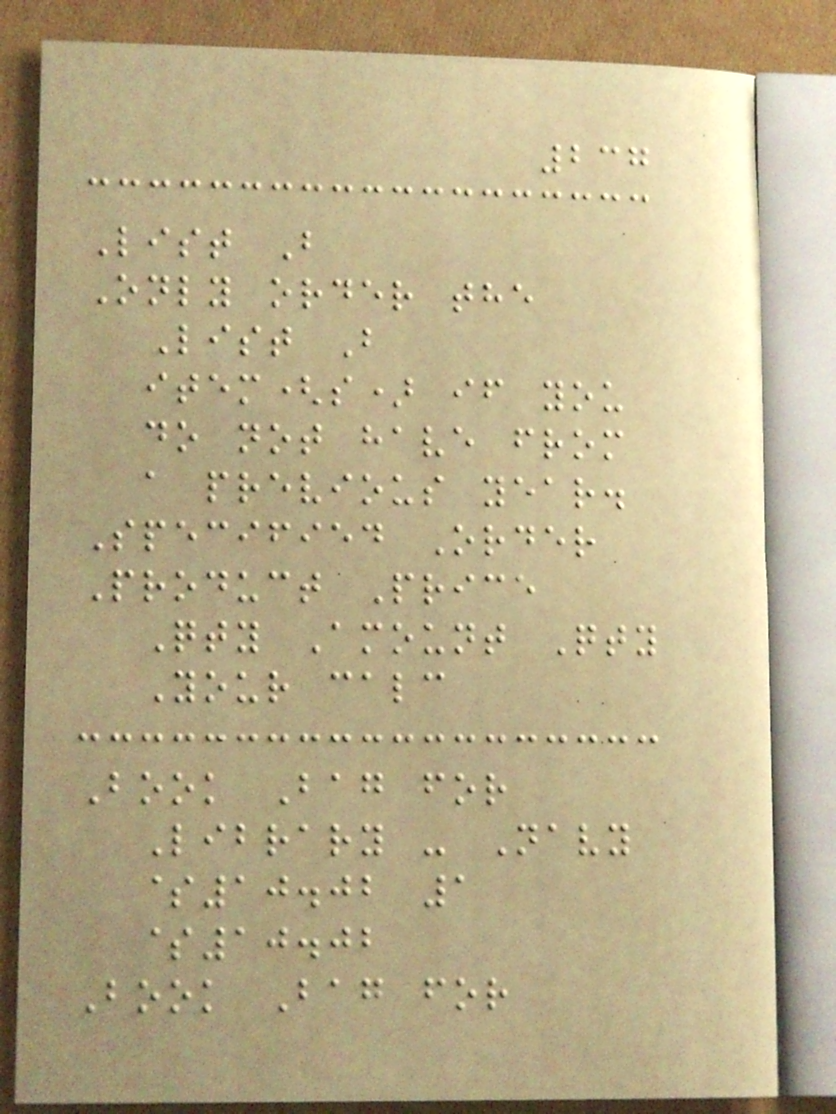237
List B
Only order the
List B
item(s) if you
do not have from
a previous year.
Specified Order
Product Price
Qty Amount Qty
Your calc
Book Bag for
Library - Navy
$10.02 1
$10.02
Book Bag for
